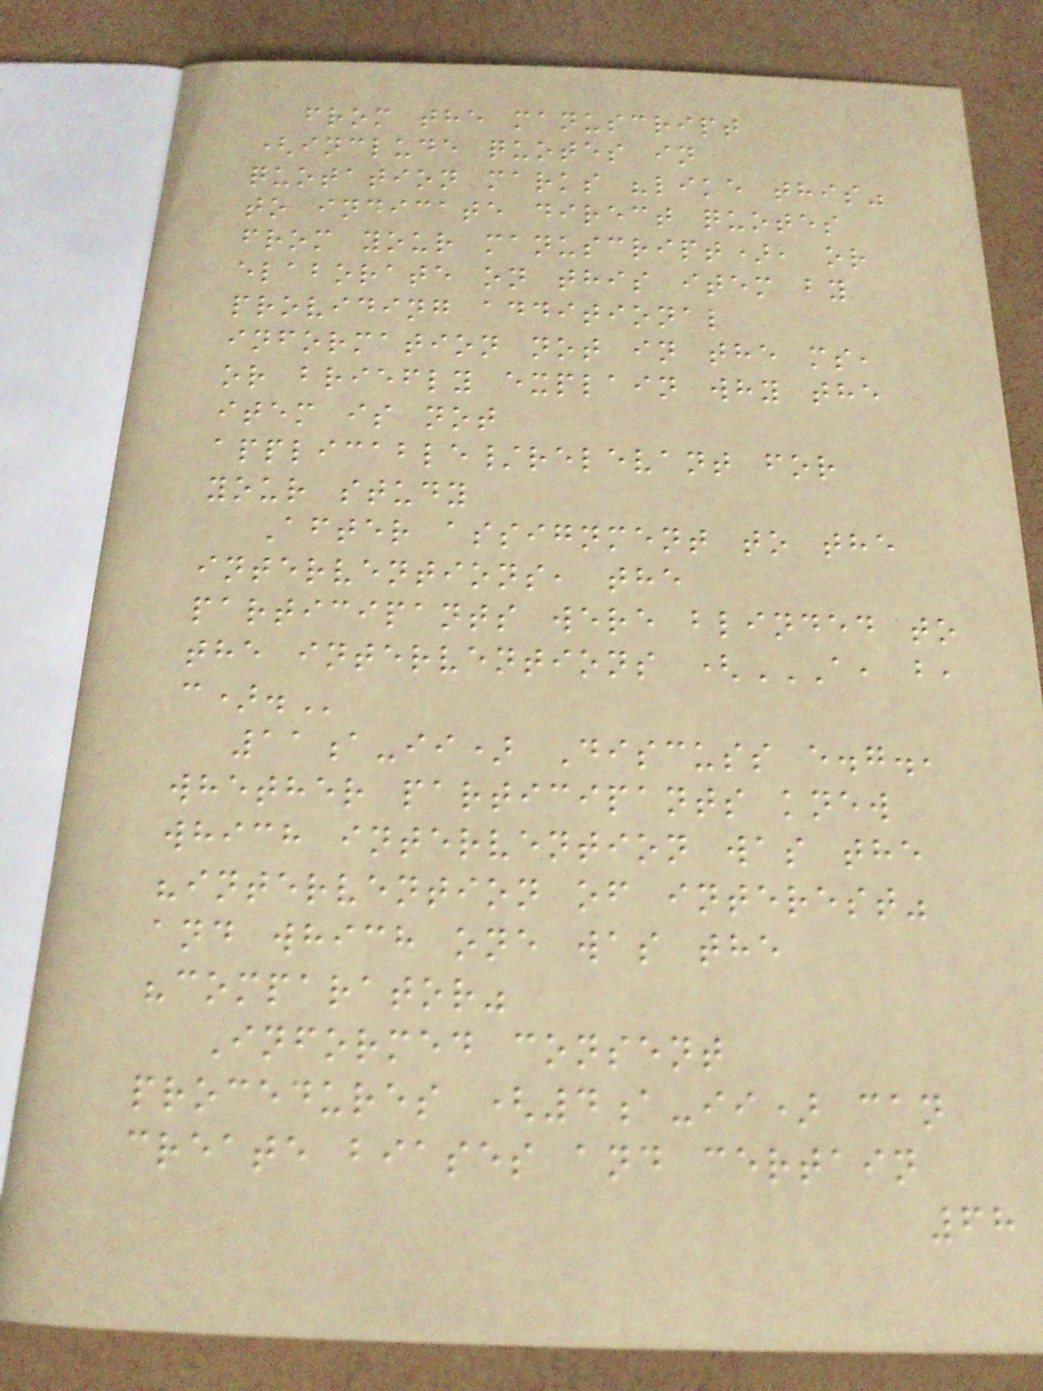from the manuscript
(include quotes in
quotation marks "like this"
to indicate direct quotes
from your manuscript), or
elaborate on this item by
providing additional
information not in the ms,
or briefly explain why the
item is not
applicable/relevant for
your study
After assignment to the
interventions, the
participants were blinded to
the interventions (A, B,
C).
11a-ii) Discuss e.g.,
whether participants knew
which intervention was the
"intervention of interest"
and which one was the
"comparator"
Informed consent
procedures (4a-ii) can
create biases and certain
68
